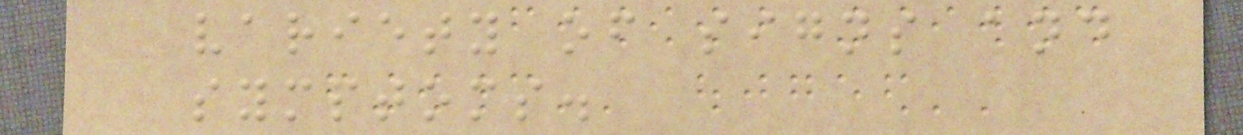variety of signs and
symptoms.
